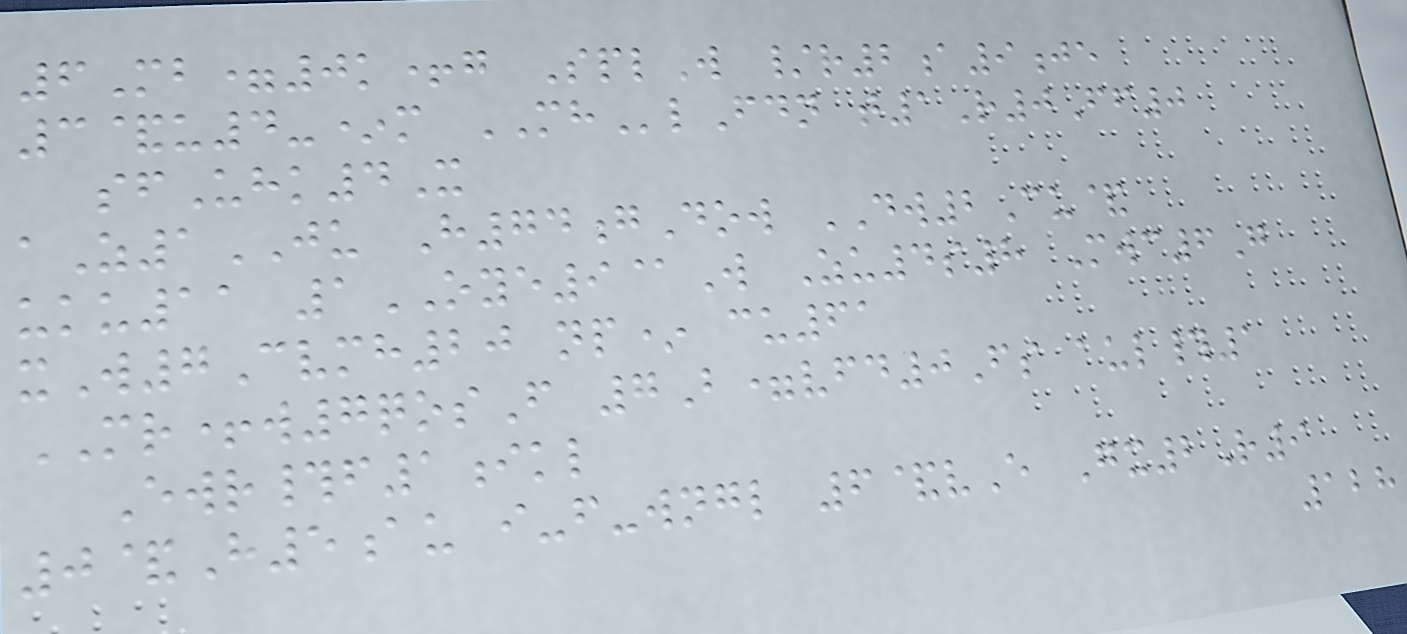6Mb=0k+g SplW /r2a9je
3&u4-*m MHlFdn t1R0Ff0
sfUhk4X
aZ1JU H74gDow DW2Cu&
uku11 1OYE9@W Zu4s8 Mwc6G
xW7Cvmh20 np* cu61
MR+w7qosF 7B=vfd0Fs aul#1
Ewr#f1ikl
0&H5au i-f-wngl 6&vE Gx2R9
128
